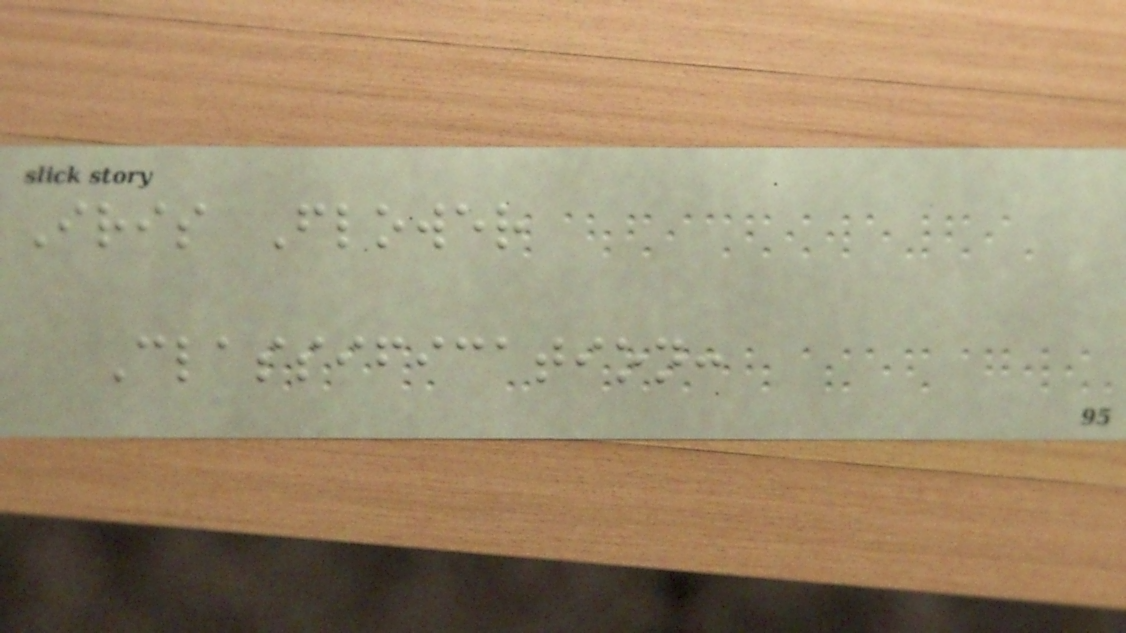Iris Flower
Classification:
